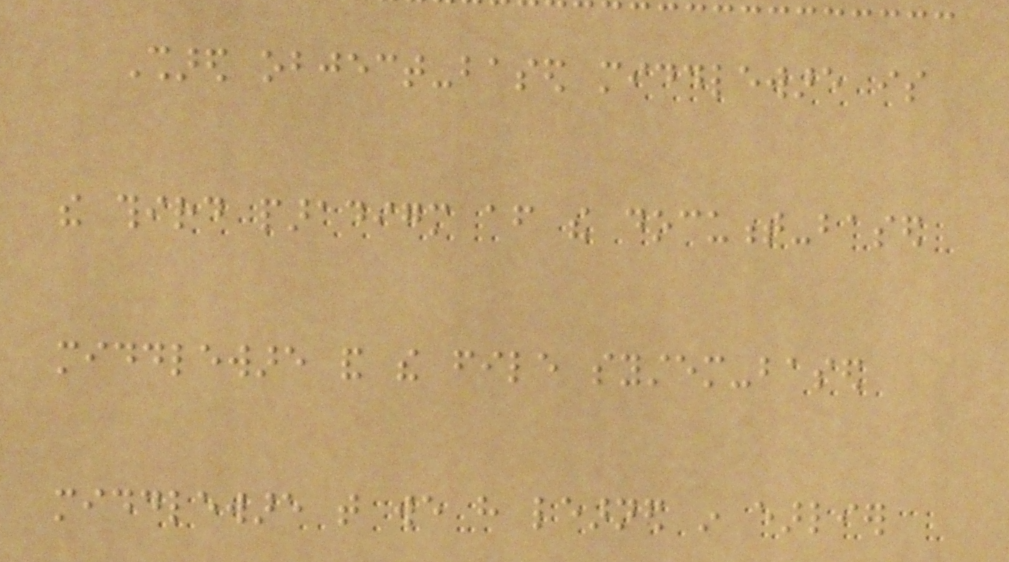Shared object-based middleware is
the third paradigm after the document-based
middleware and the file system-based
middleware that we have learned in earlier
